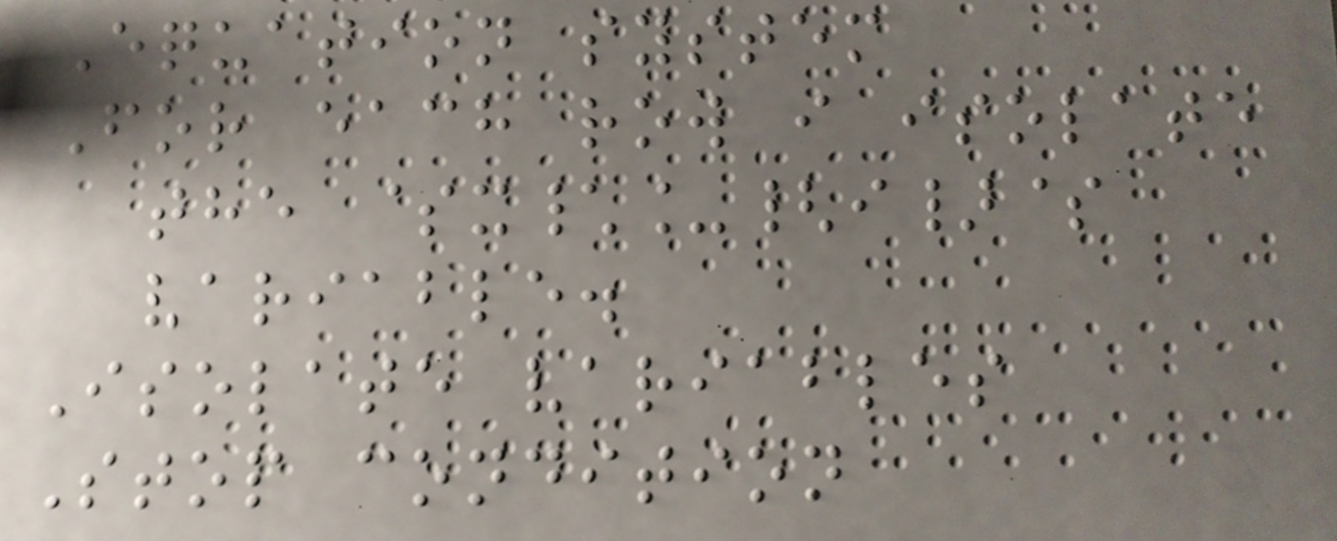Equation system
For each row i isolate
the $x\_{i}$
variable.
Isolate variables
Stop condition
